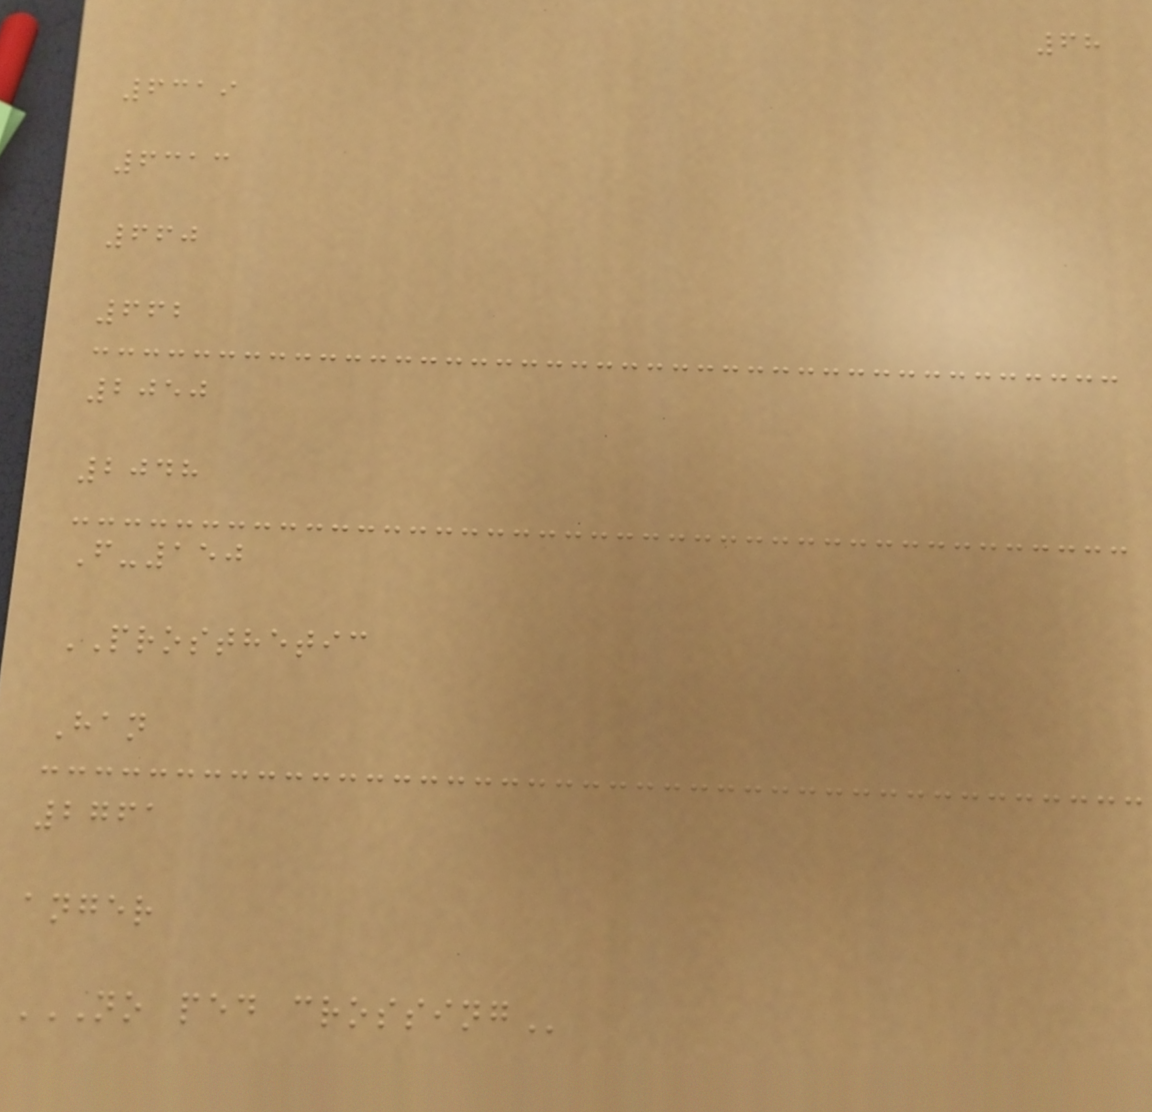68
6319
6313
660
662
2050
2048
F-150
PROSTHETIC
Han
2761
anger
NO PED CROSSING
